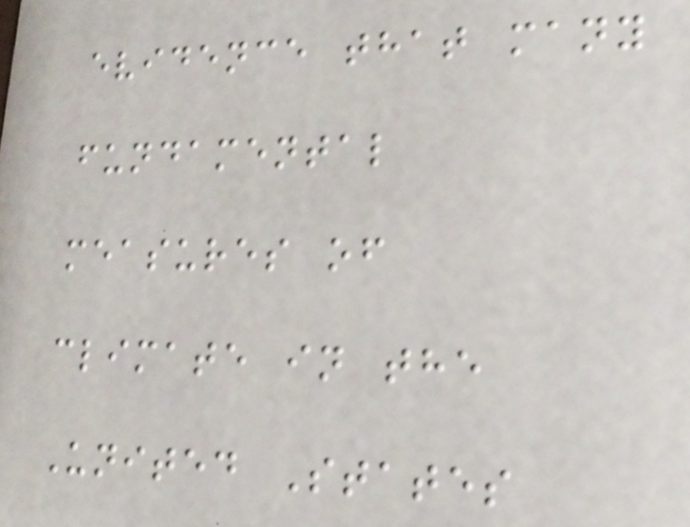evidence that many
fundamental
measures of
climate in the
United States
